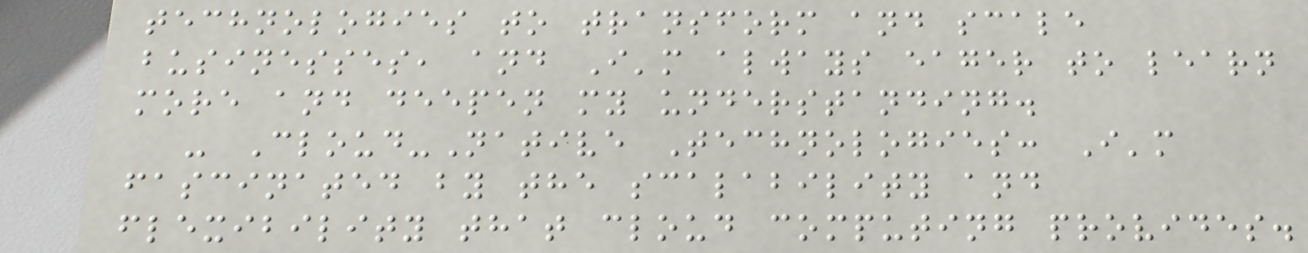technologies to transform and scale
businesses, and I'm always eager to learn
more and deepen my understanding.
- Cloud-Native Technologies: I'm
fascinated by the scalability and
flexibility that cloud computing provides.
